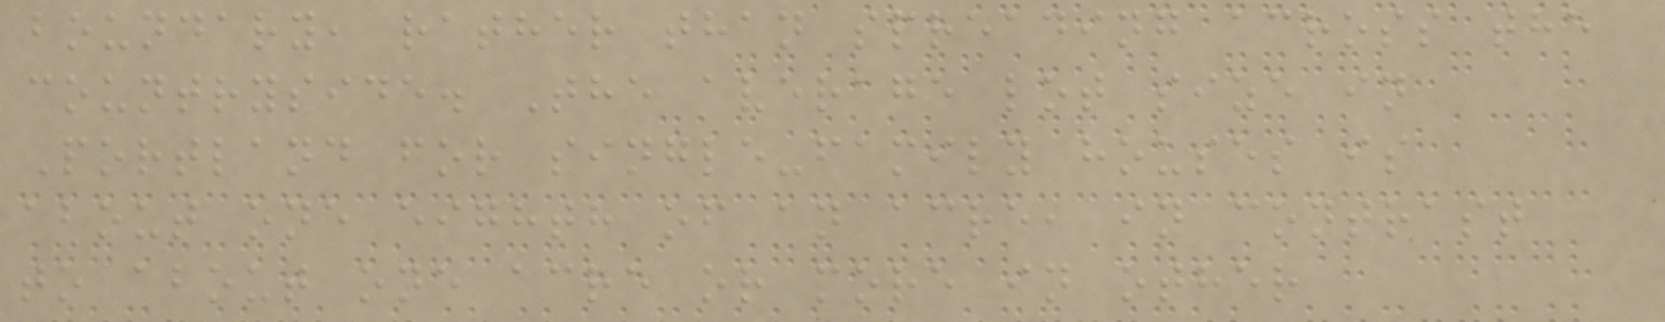boundary, rather than spreading across the
countryside. The average lot size in
Portland for single-family houses is
about one eighth of an acre, in contrast
to about one acre or more in other
